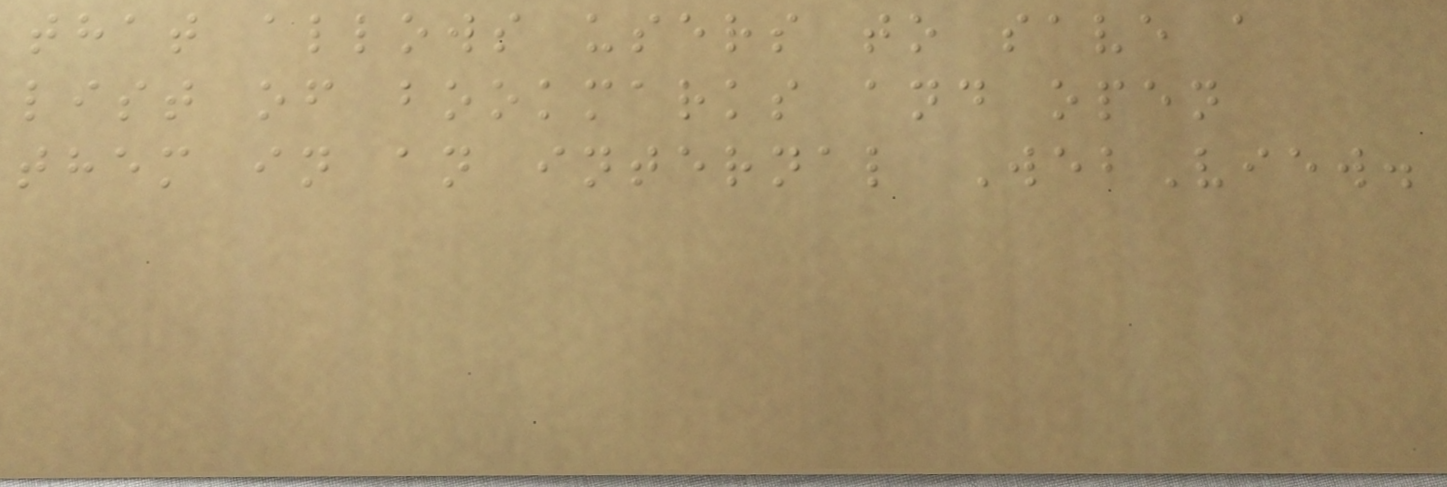that allows users to save a
list of bookmarks and open
them in an internal WebView.
